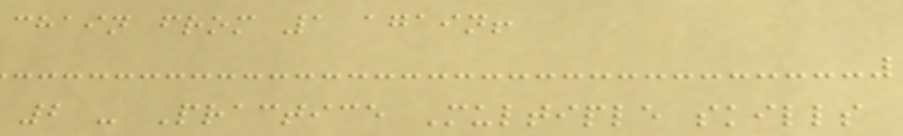chain from 1 again!
2 - Practice Multiple skills
